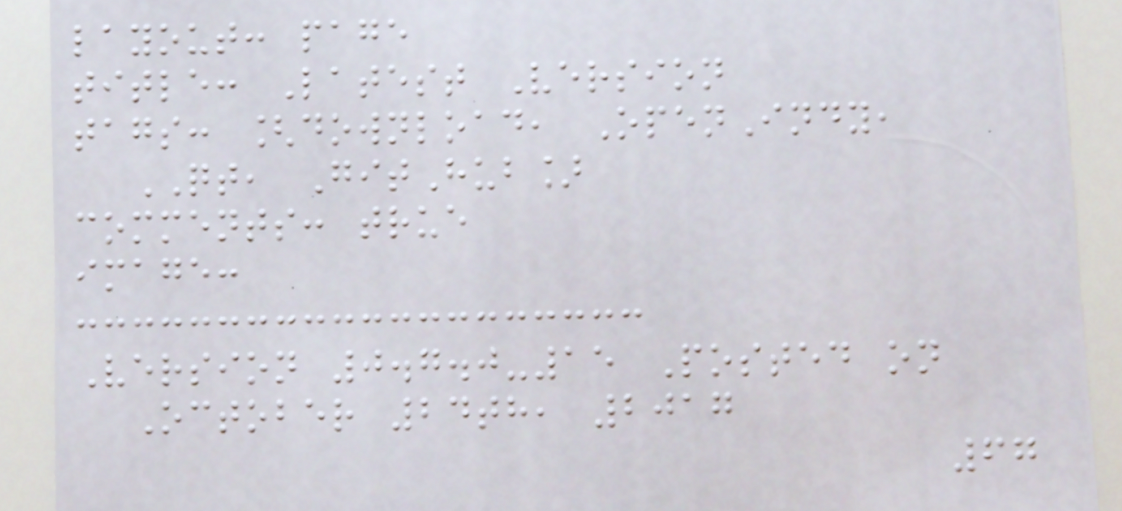layout: page
title: Latest Version
tags: [download, OpenIndy,
QT, GitHub]
comments: true
image:
Version 0.7.0-15 Posted on
October 24th, 2017
67
